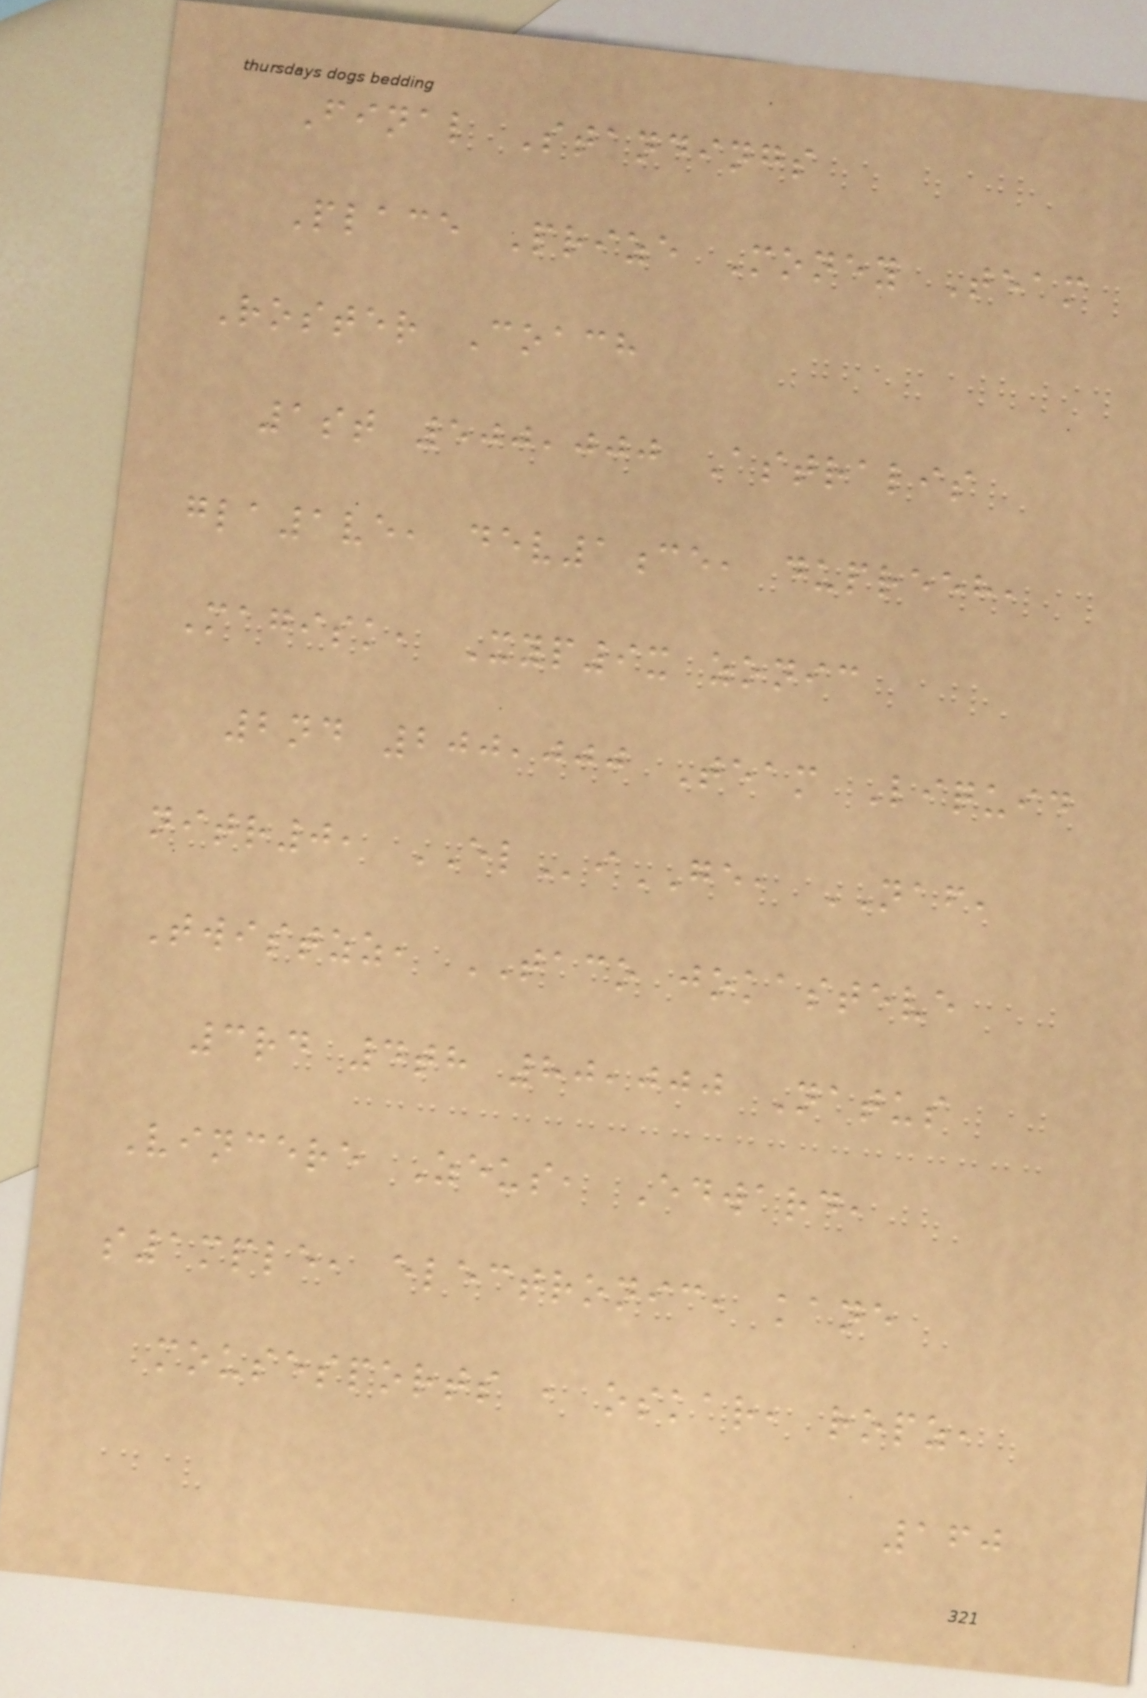Final Standings
Place Prize Money Team
Roster Coach
1st 500,000 Astralis
gla1ve, dev1ce, dupreeh,
Magisk, Xyp9x zonic
2nd 200,000 Team Liquid
nitr0, ELiGE, NAF,
Twistzz, TACO jokasteve
3rd 4th 80,000 Natus
Vincere Zeus, Edward,
s1mple, electronic, kane
mousesports , oskar, ropz,
160
